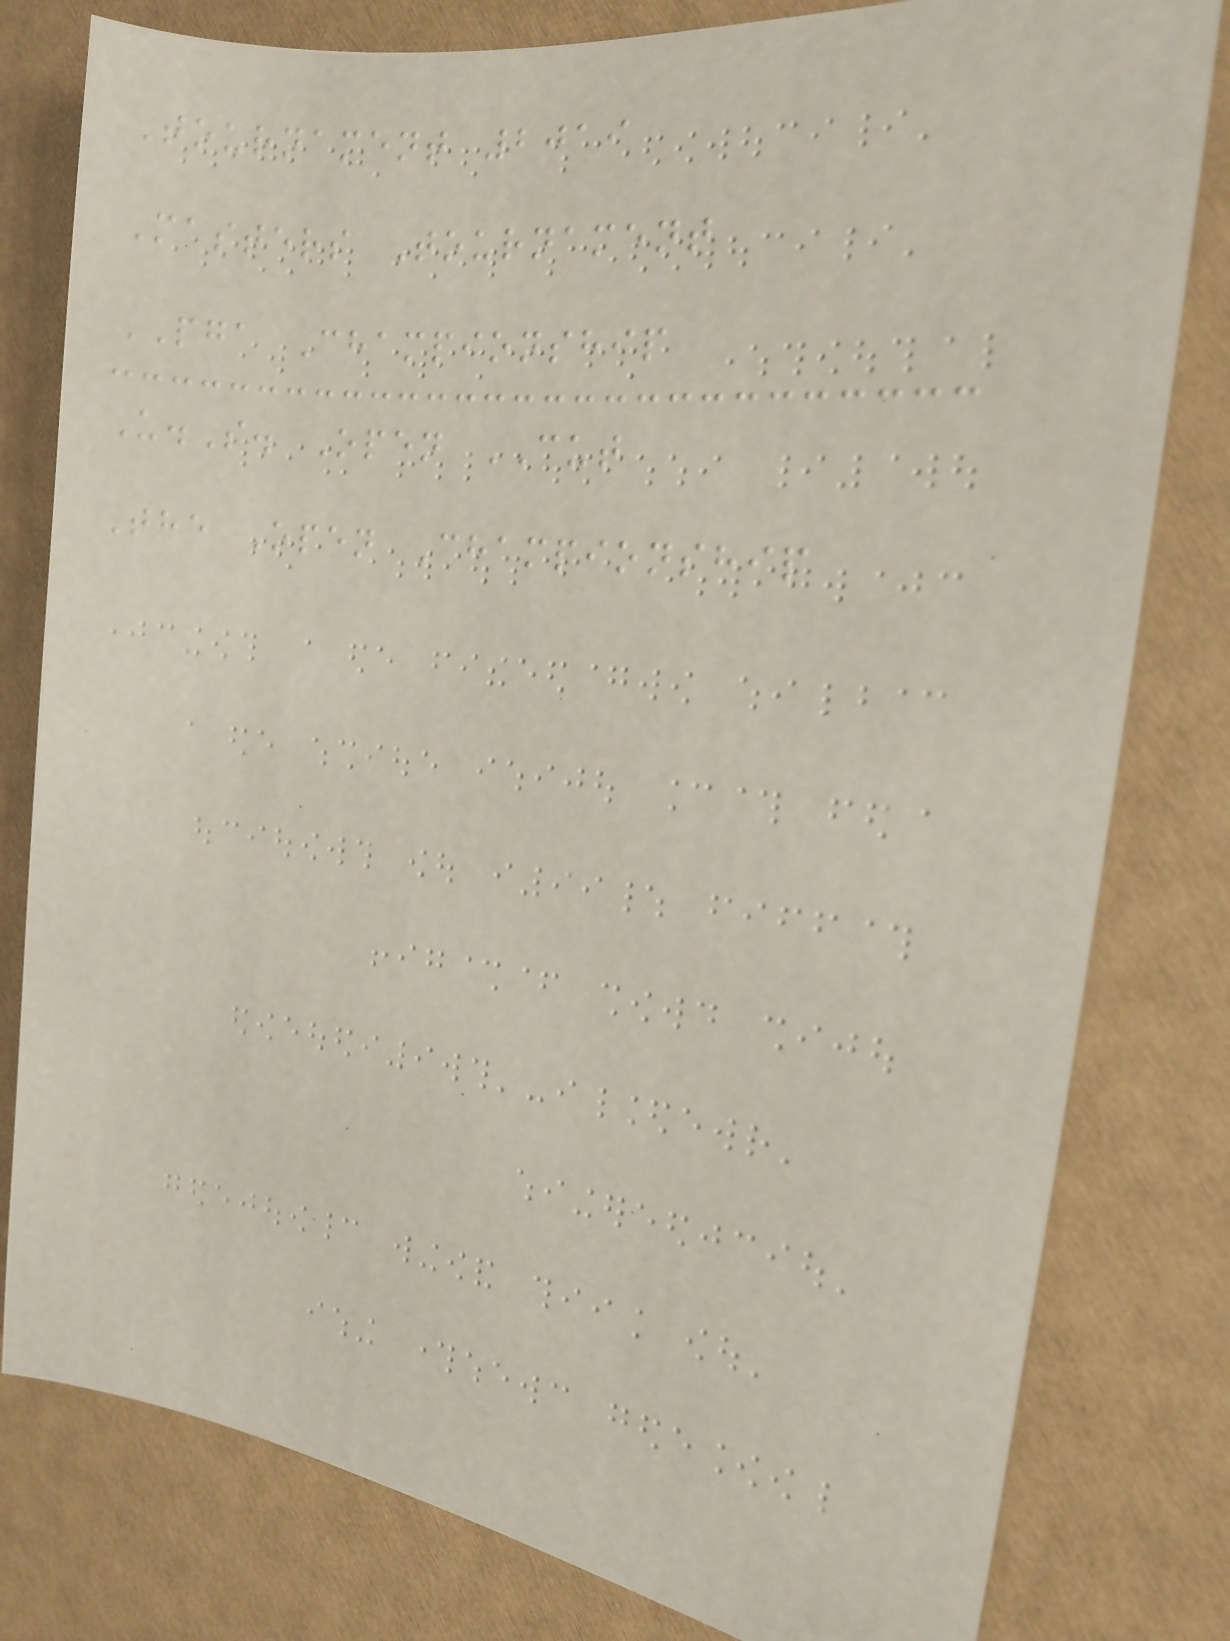Tournament 2019
Masters Tournament
PGA Championship
U.S. Open CUT
The Open Championship
